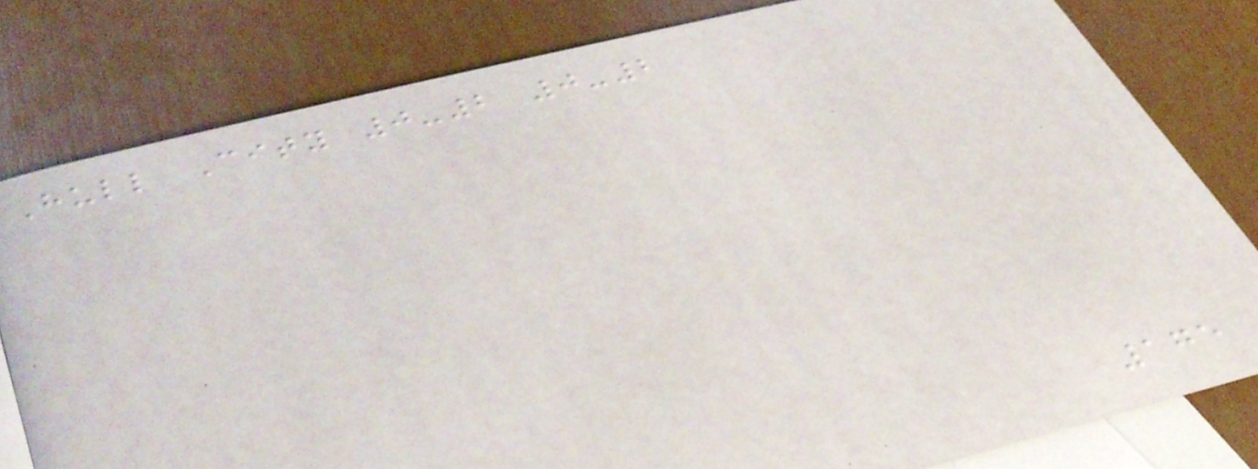Hull City 0-2 0-2
175
